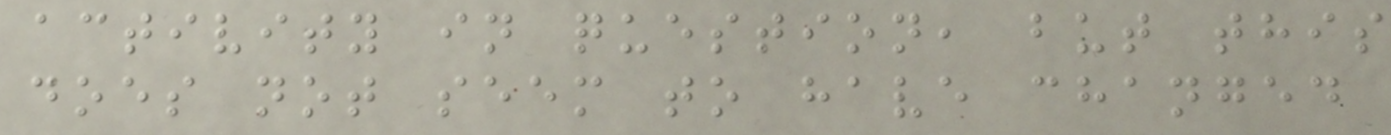activity in question, but this
does not seem to have changed
